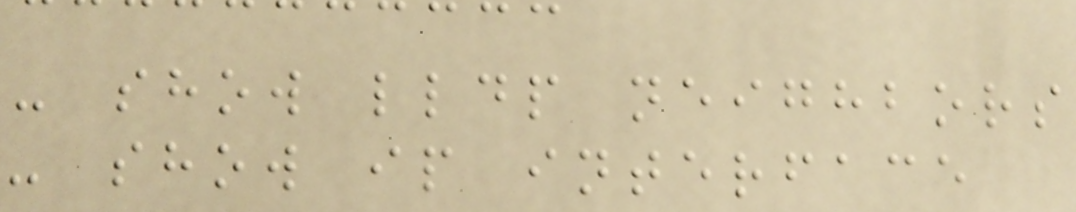- show lldp neighbors
- show ip interface
